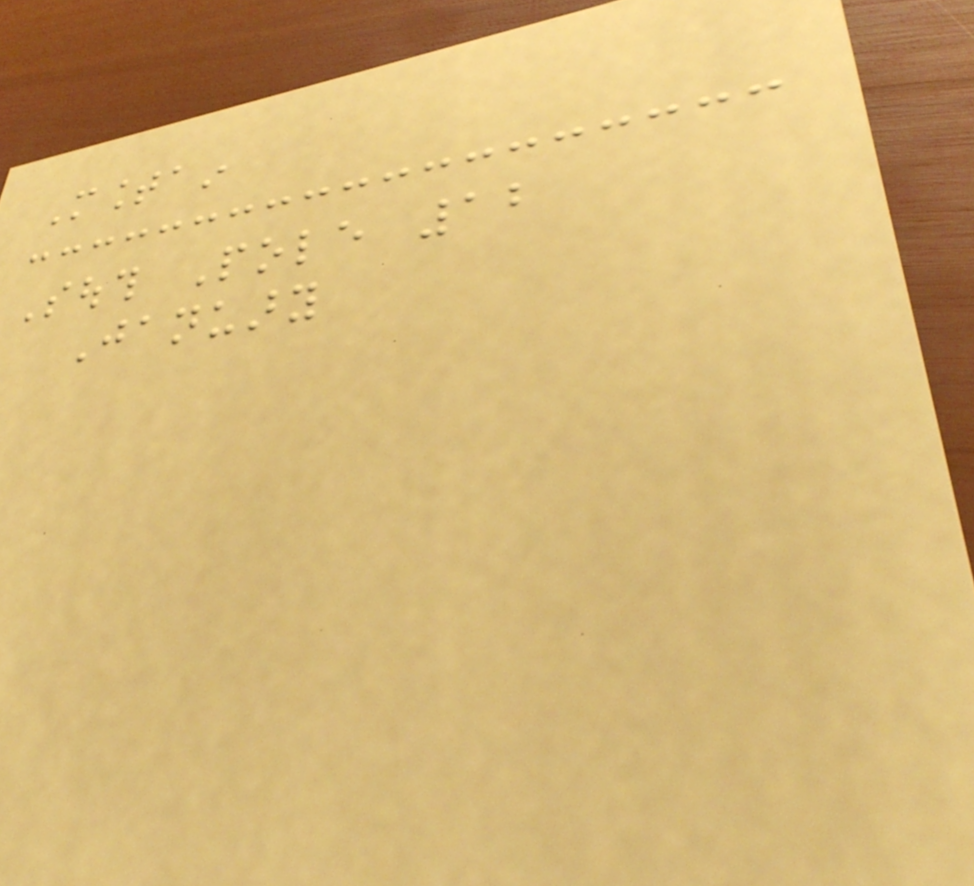Mountain
South Pole 12
January
